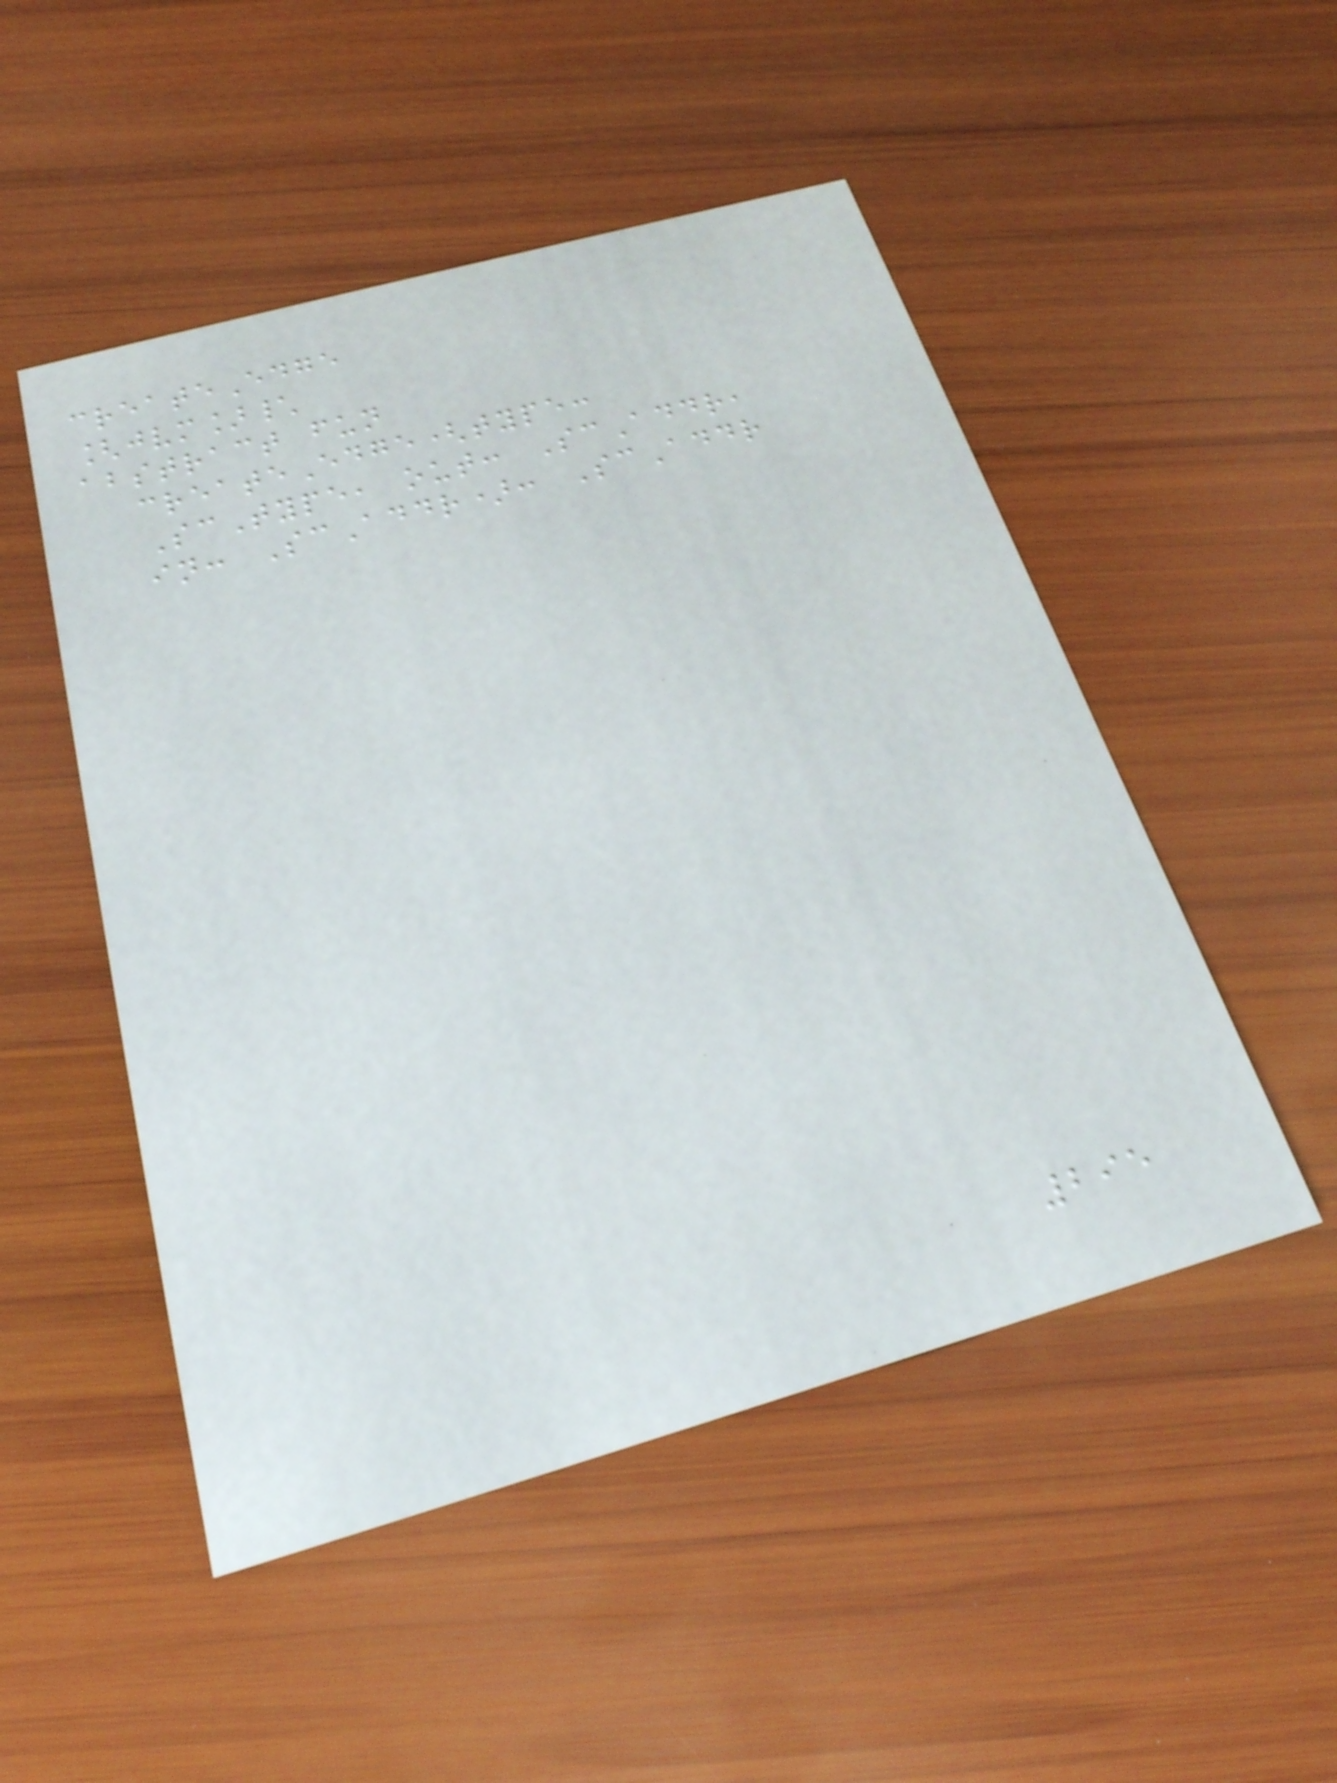createEdge
[jvm]\
abstract fun
createEdge(type:
ScType, out: ScAddr,
in: ScAddr): ScAddr
295
